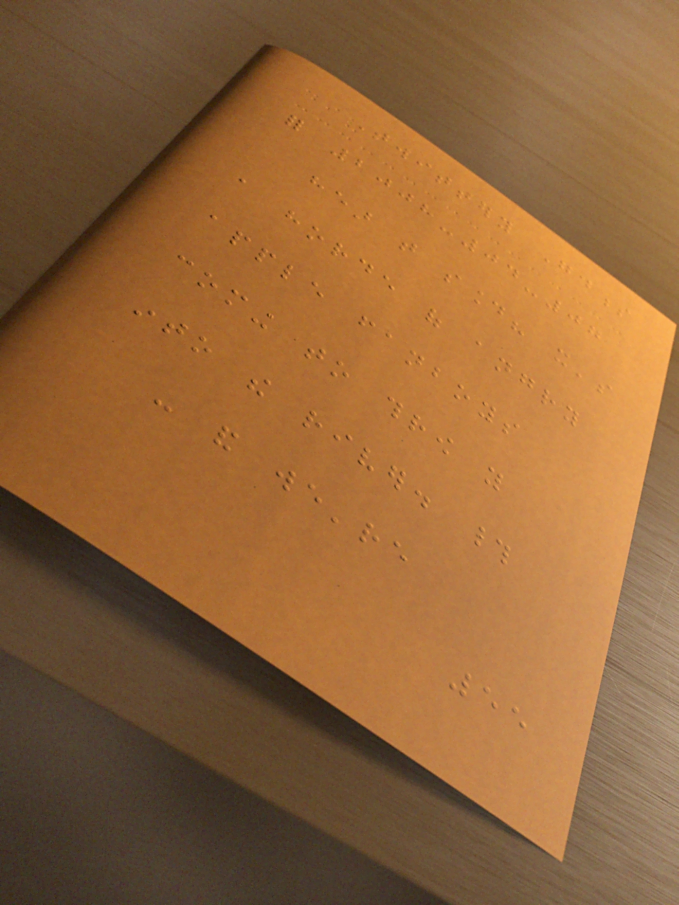Twittery Goodness
for 2008-04-07
hear that sound? it's
a horde of angry
apple fanboys
coming to throw you
into the river. #
- and we're
55
